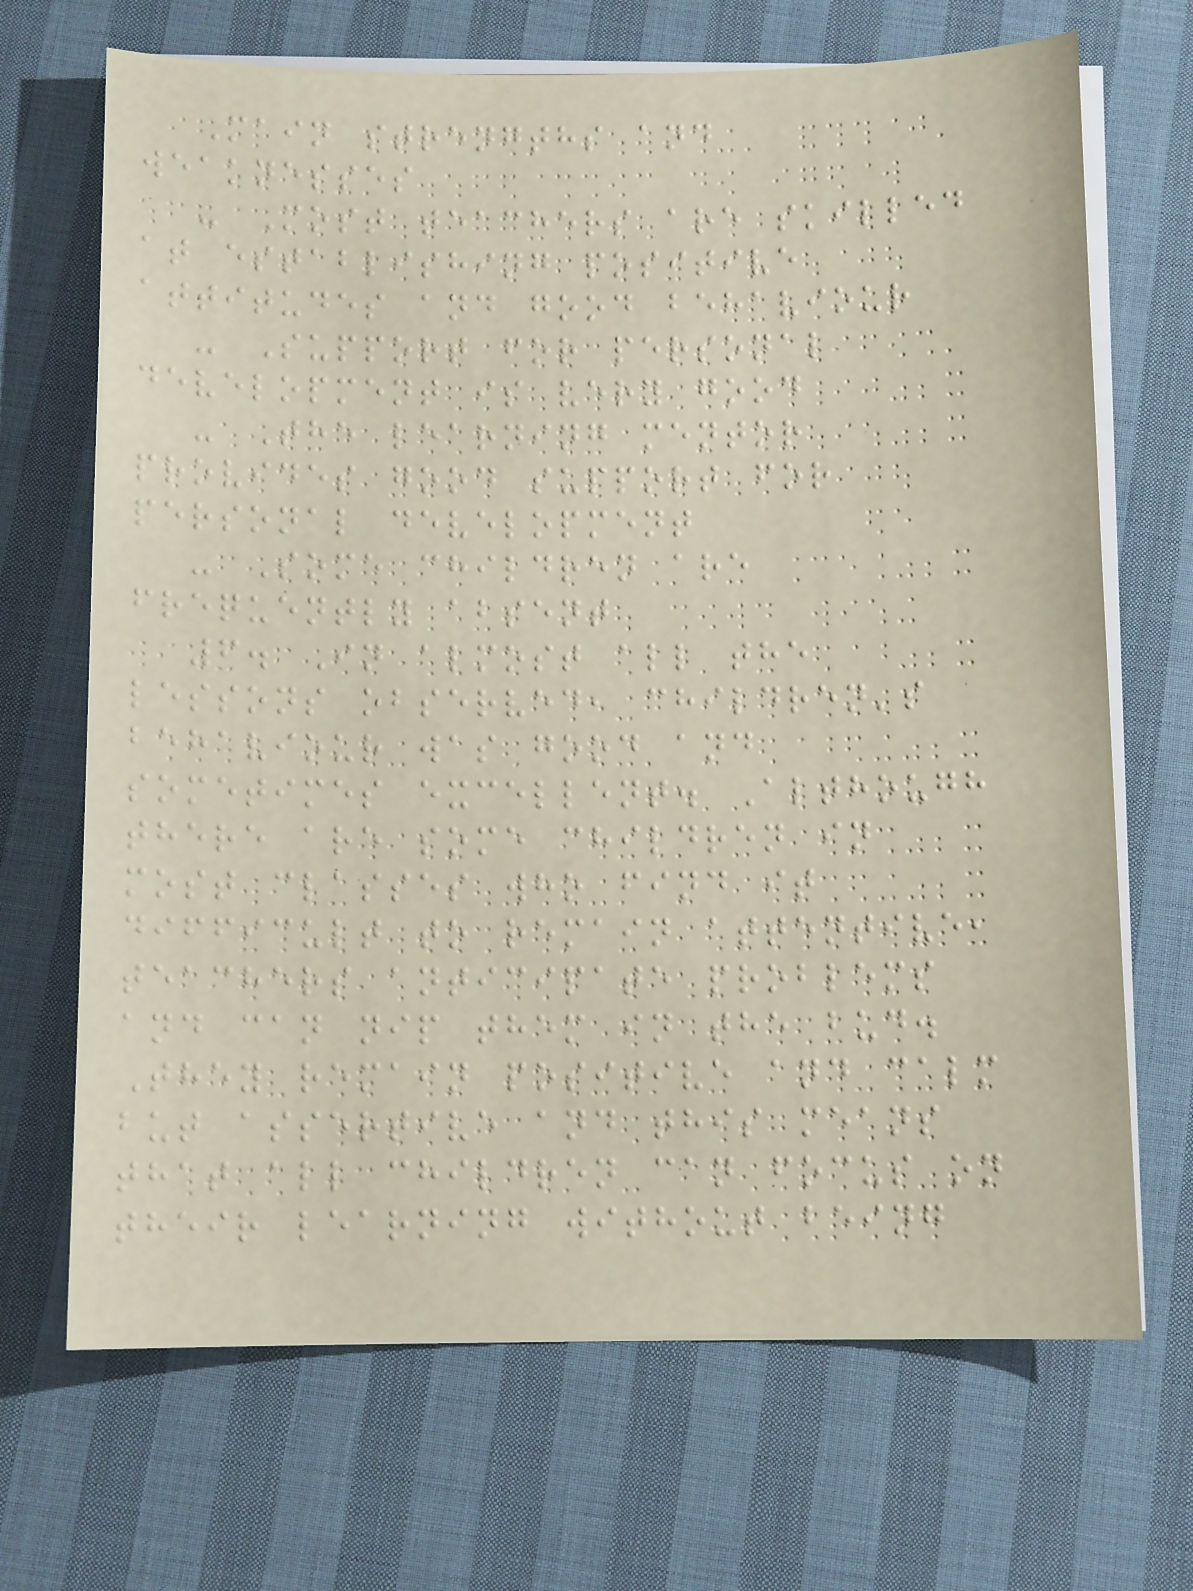Main strengths and
weaknesses
- Most teachers are skilled
at establishing positive
attitudes and good behaviour
- Support for personal
development is very good
- The learning mentor
provides good support for
personal development
- Some children are
frequently absent
6. In almost all the
lessons observed, children's
behaviour was good and
sometimes excellent. Although
there are some children in
most classes who find it
difficult to remain attentive,
teachers anticipate problems
and can nip them in the bud.
They remain positive and calm
but assertive and this means
that all children can focus on
their learning without being
